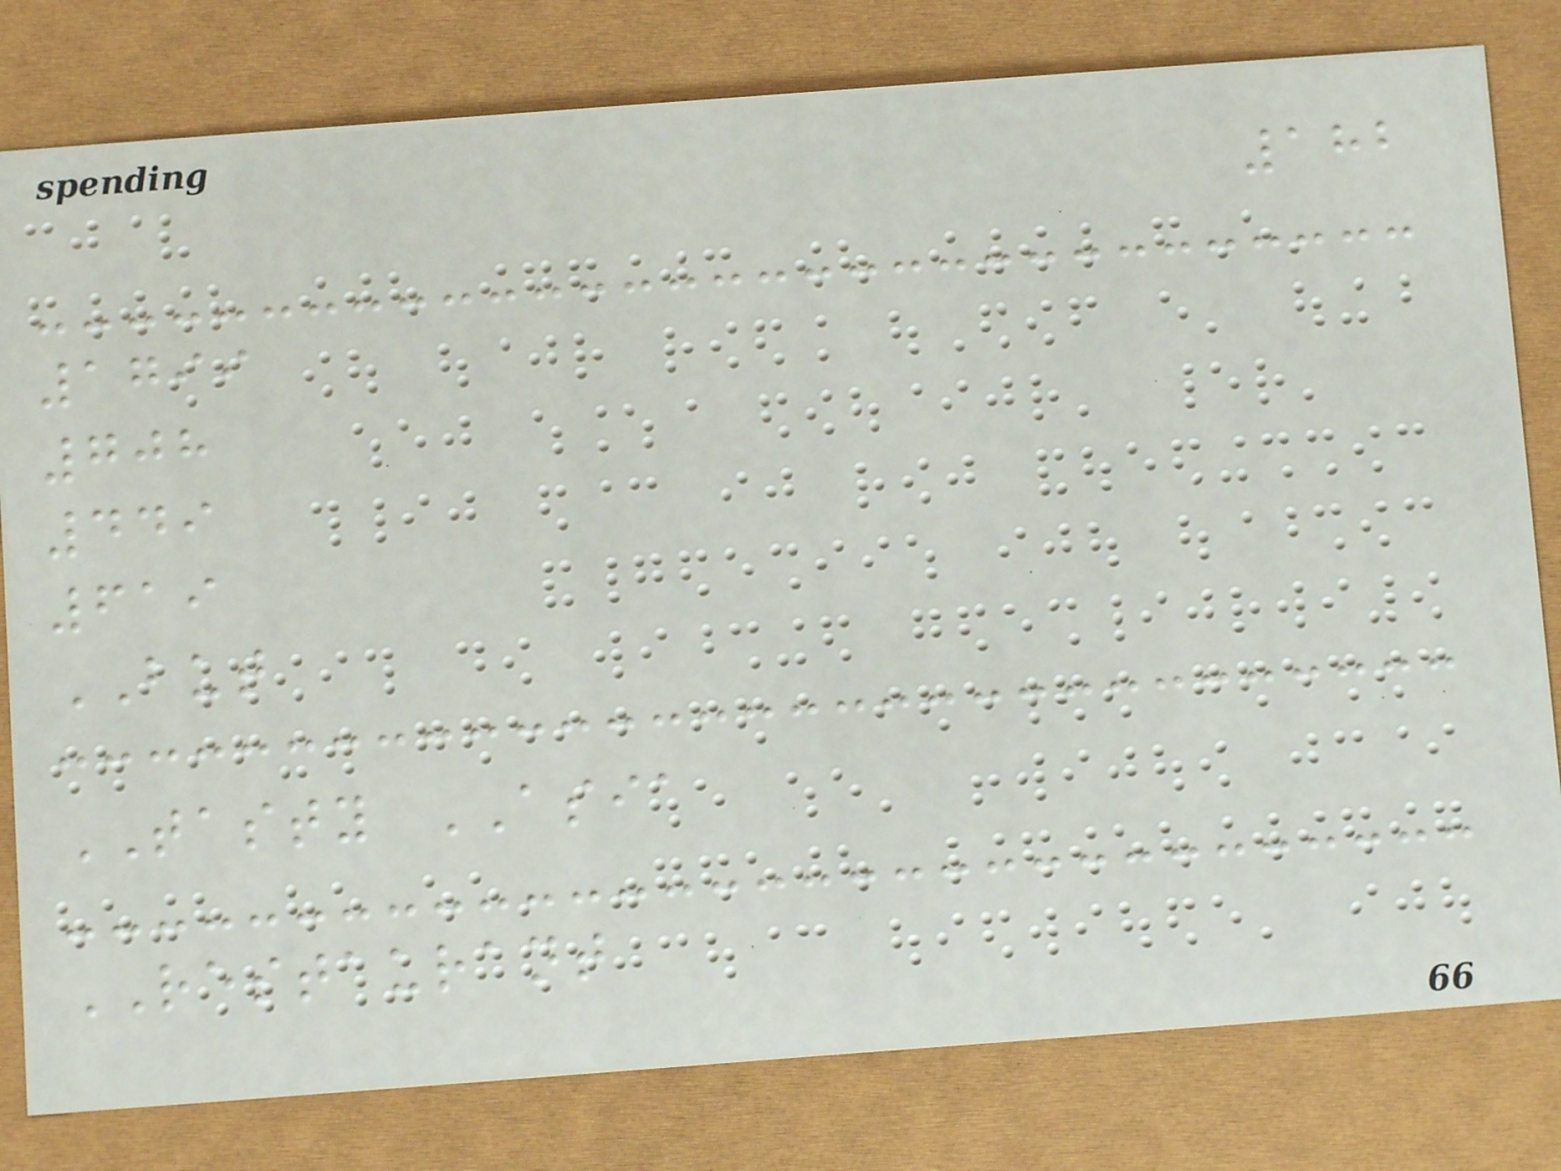182
1799
708
449
619
BUT
TASTY ASIA
RESTAURANT
